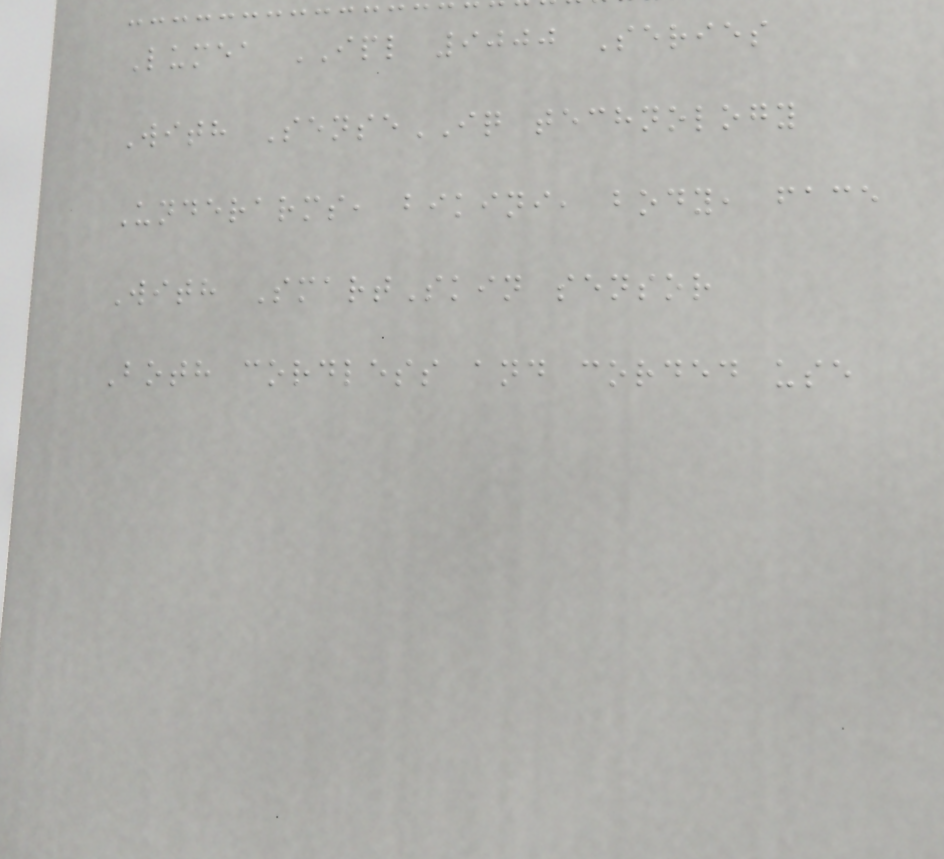Lumea IPL 9000 Series
With SenseIQ technology
Underarms, bikini, body, face
With SmartSkin sensor
Both cordless and corded use
